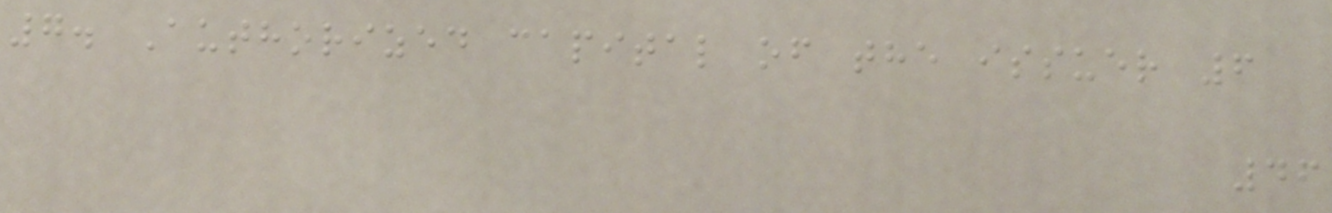7. Authorized capital of the issuer 6
46
